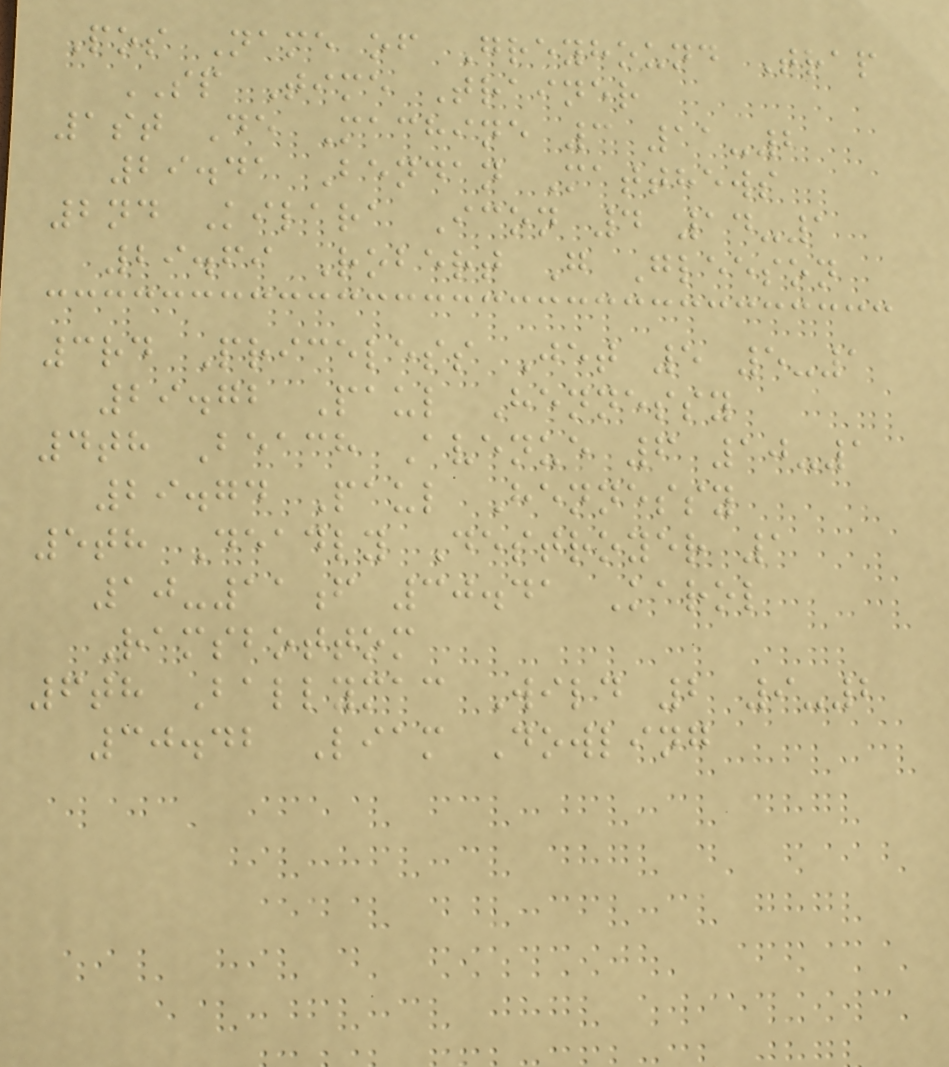Pos Name of Greyhound Trap
SP Time Trainer
1st De Machine 3 11-2
29.41 Bendan Matthews
2nd Kilara Icon 4 14-1
29.69 Robert G Gleeson
3rd Priceless Jet 5 5-1
29.72 Paul Hennessy
4th Beach Avenue 6 10-1
29.74 Paul Hennessy
5th Deadly Destroyer 1
10-11f 30.41 Karol
Ramsbottom
6th Ballymac Wild 2 9-2
30.42 Liam Dowling
